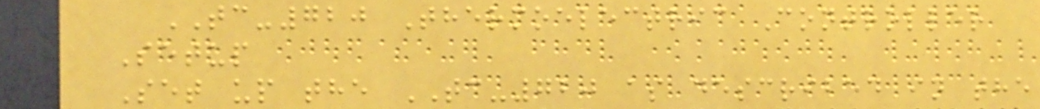TC-720 Thermoelectric Controller
Setup
Set up the TC-720 as described in the
